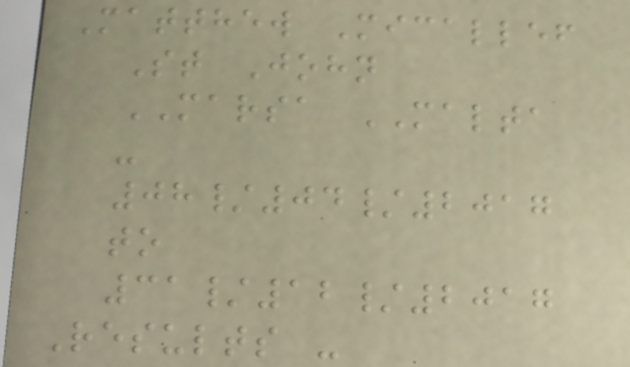Matthew Micallef
St John
MARSA MALTA
-
08/04/2017
to
31/12/2017
Results -
